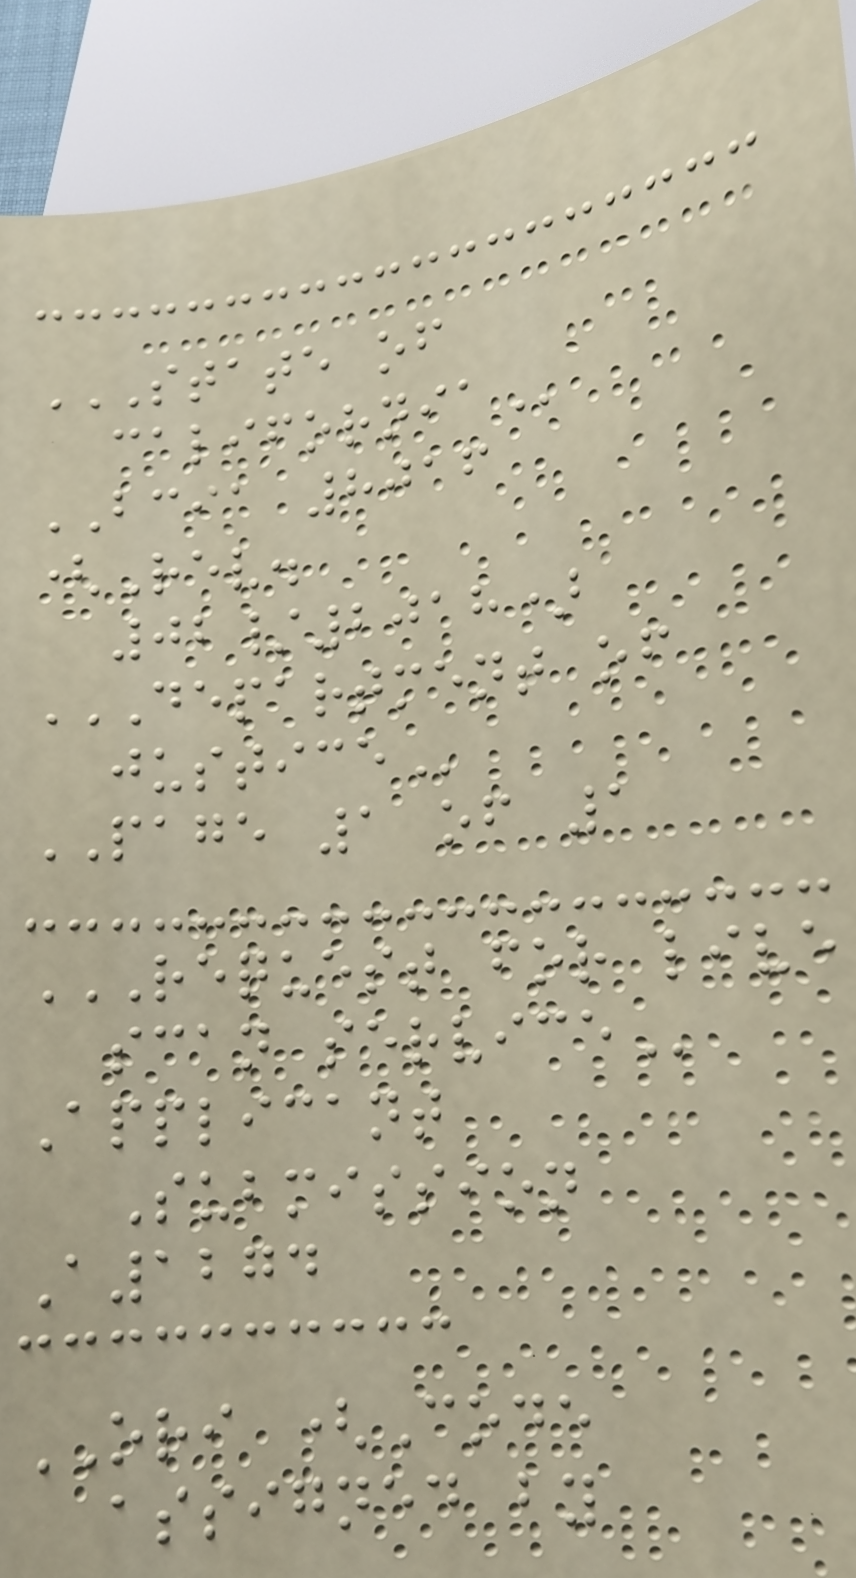STATE OF
CALIFORNIA
BCIA 8016
(Rev.
02/2018)
DEPARTMENT OF
JUSTICE
PAGE 1 of 1
REQUEST FOR LIVE
SCAN SERVICE
Applicant
Submission
A1274
ORI (Code
assigned by
